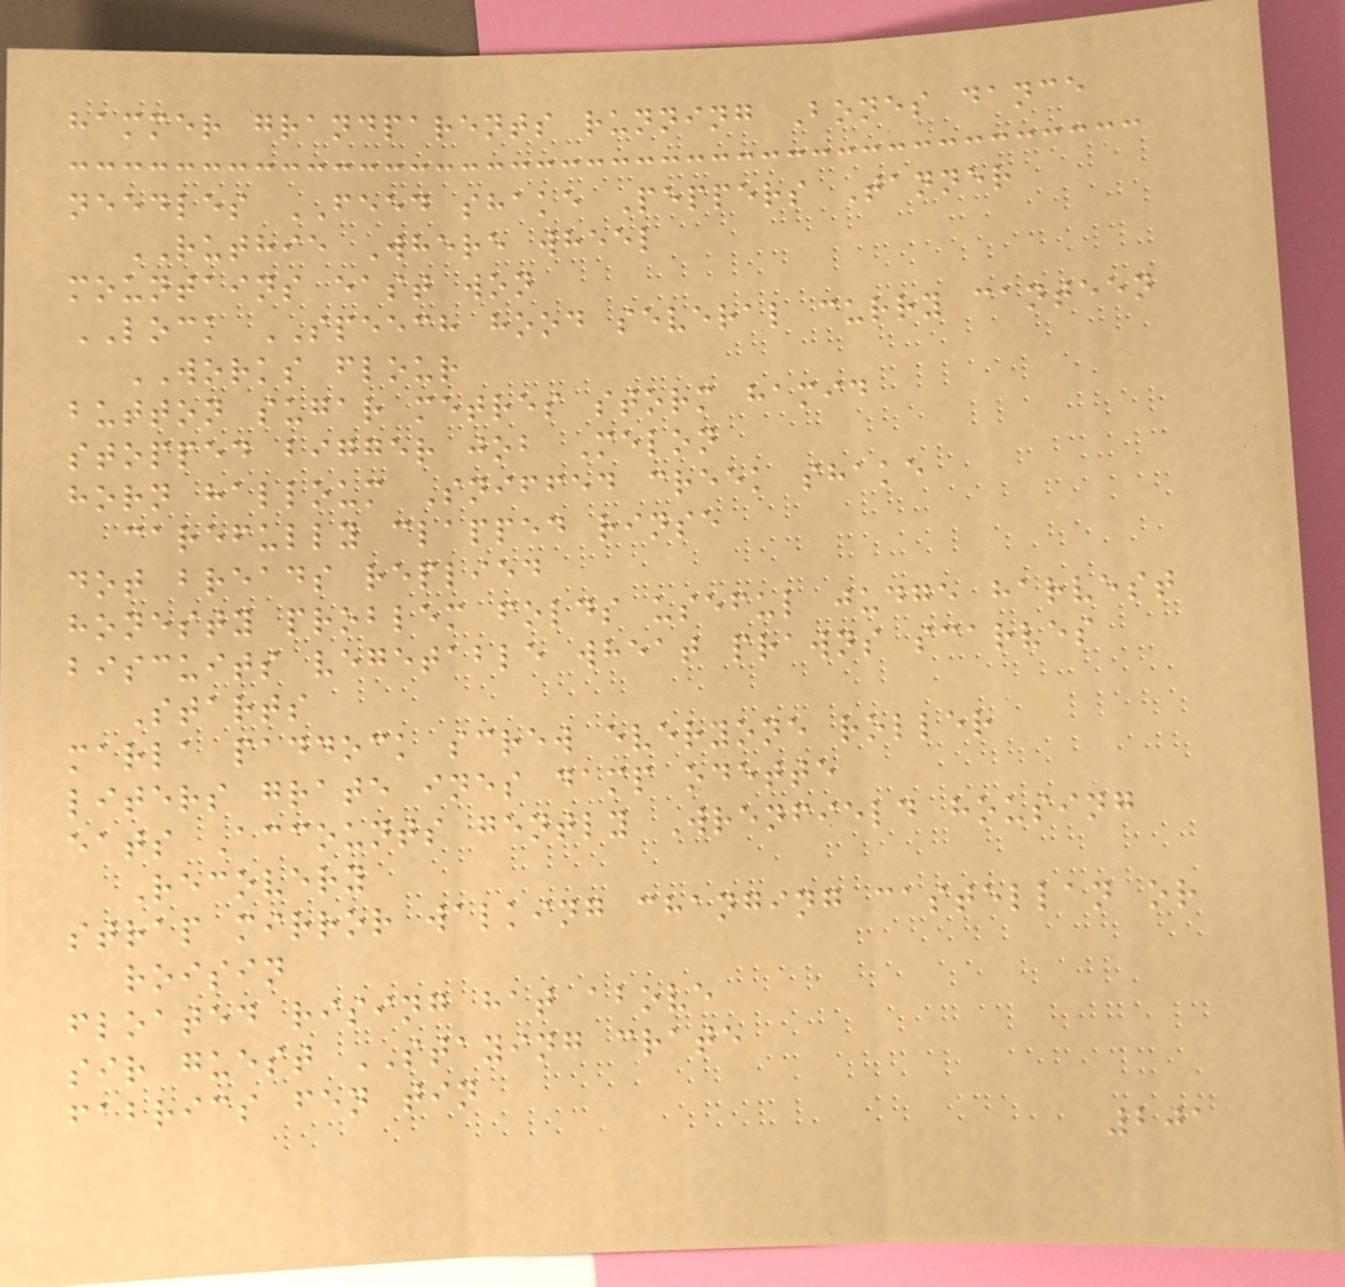hammer grandparents running Bones dance
needles FEED shake Peppers Tanner
RUTHIE Where wheel
mountains east won
LOCK SPEECH hood several curry canteen
WORKS flour
button sugar metres storm hamid
stopped bigger job Melon
horn halloum Sniffed creek shake
carefully clapped rinse
dot breads replied
honesty problem folds useful judge harvest
biscuits vegetable wheat prawns scarves
Starts
marla paddock screw everyone roller
liters grate ines damp odette
eats Accounts gently Wrenfield housing
Recovery
strap mirror walking changing castellan or
roisin
floated rising hat above
sir guest STAYING crate
fabrics fen tin
201
